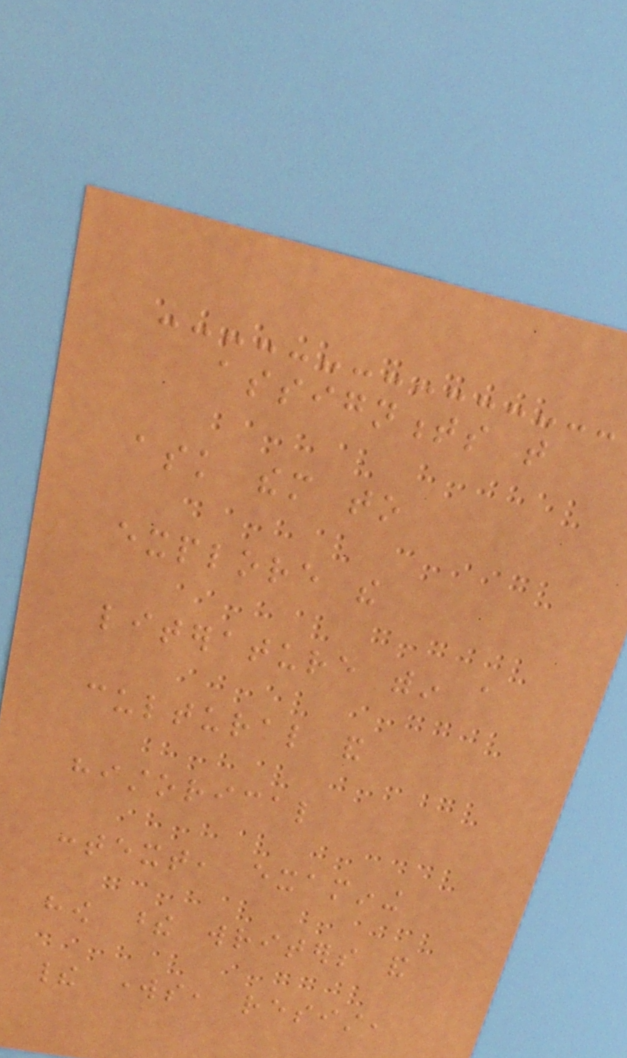assignments that
ask them to
explore the
literature within a
cultural and
historical
context, examining
how these writers and
their works, resist,
